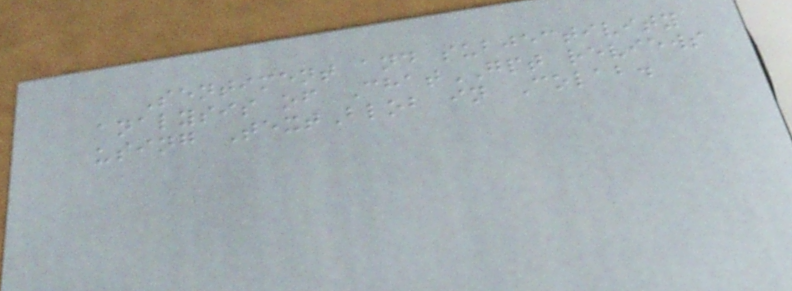Sentiment and subjectivity
analysis of ChatGPT reviews
using TextBlob in Colab.
